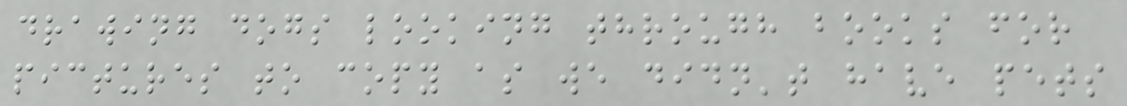drawing dogs looking through books for
pictures to copy as we didn't have pets
